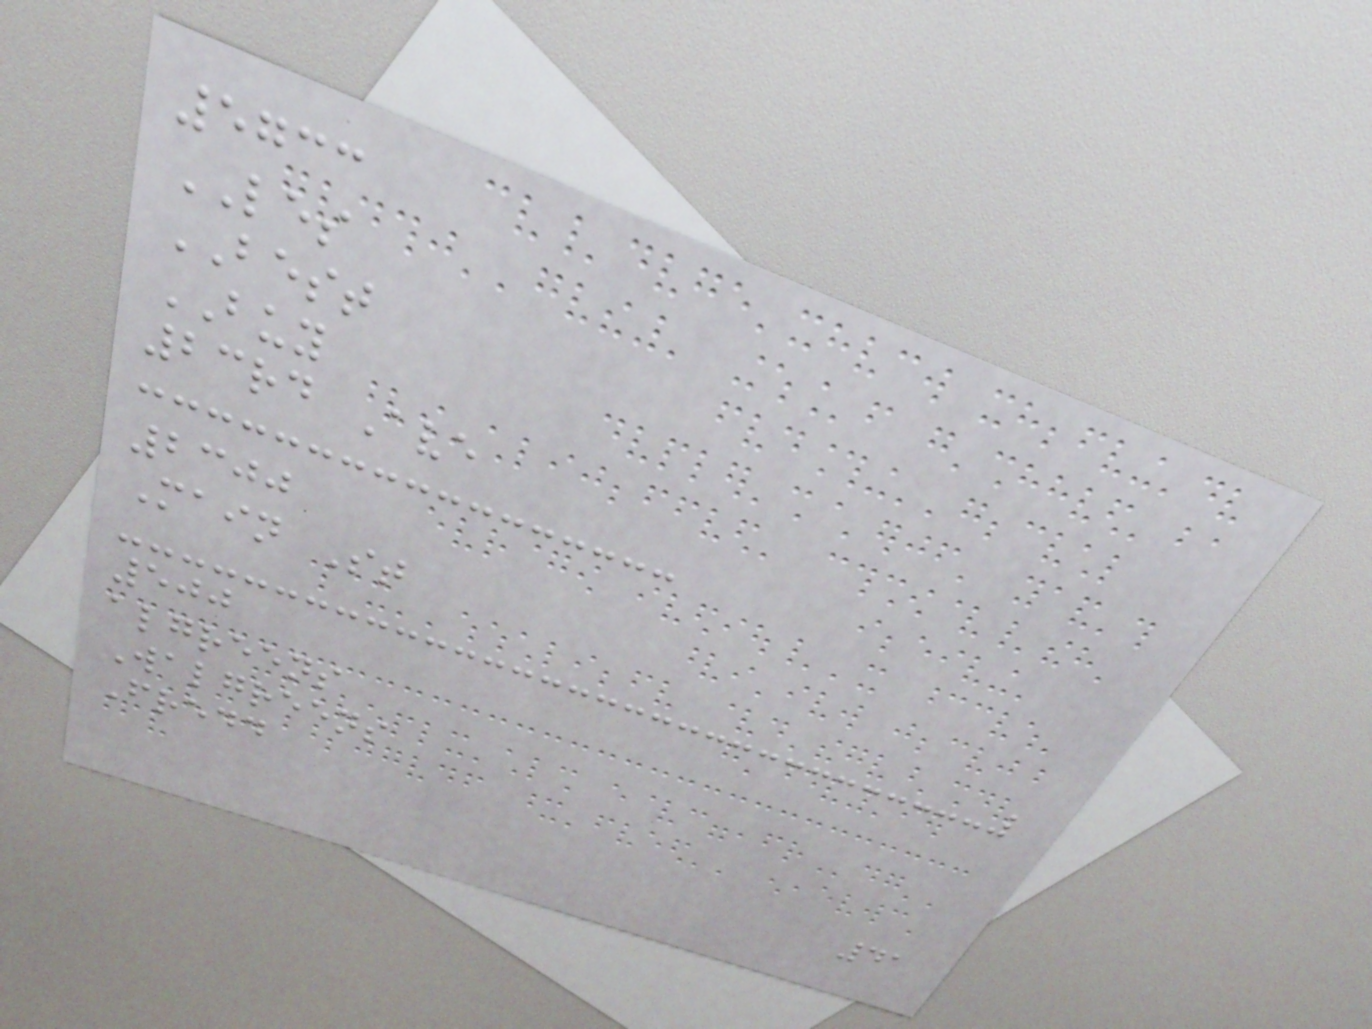5733
LES
BEST
BUY
23rd Ave
2300
Main St
500
algreens
Walgreens
Fredd
41
